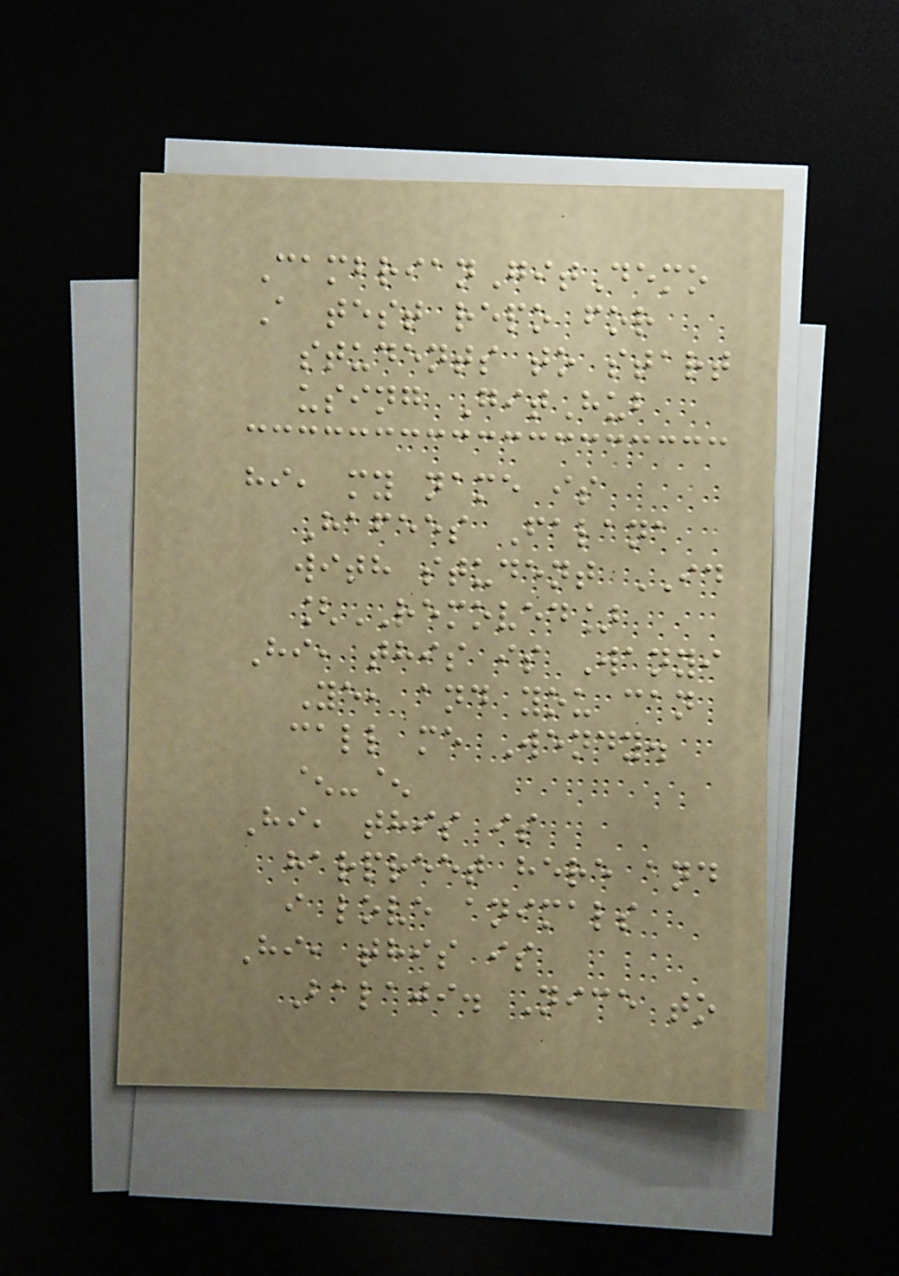CambrianGitDemo
A test repo for
students to start
using GitHub
hi, my name is
Hafees Falana
with student ID
[REMOVED]
Hi, this is Wanyi
Ye, and you can
call me Wendy.
^-^
Hi, this is
harpreet here and
i love animals
Hi, this is
Balaji. Nice to
